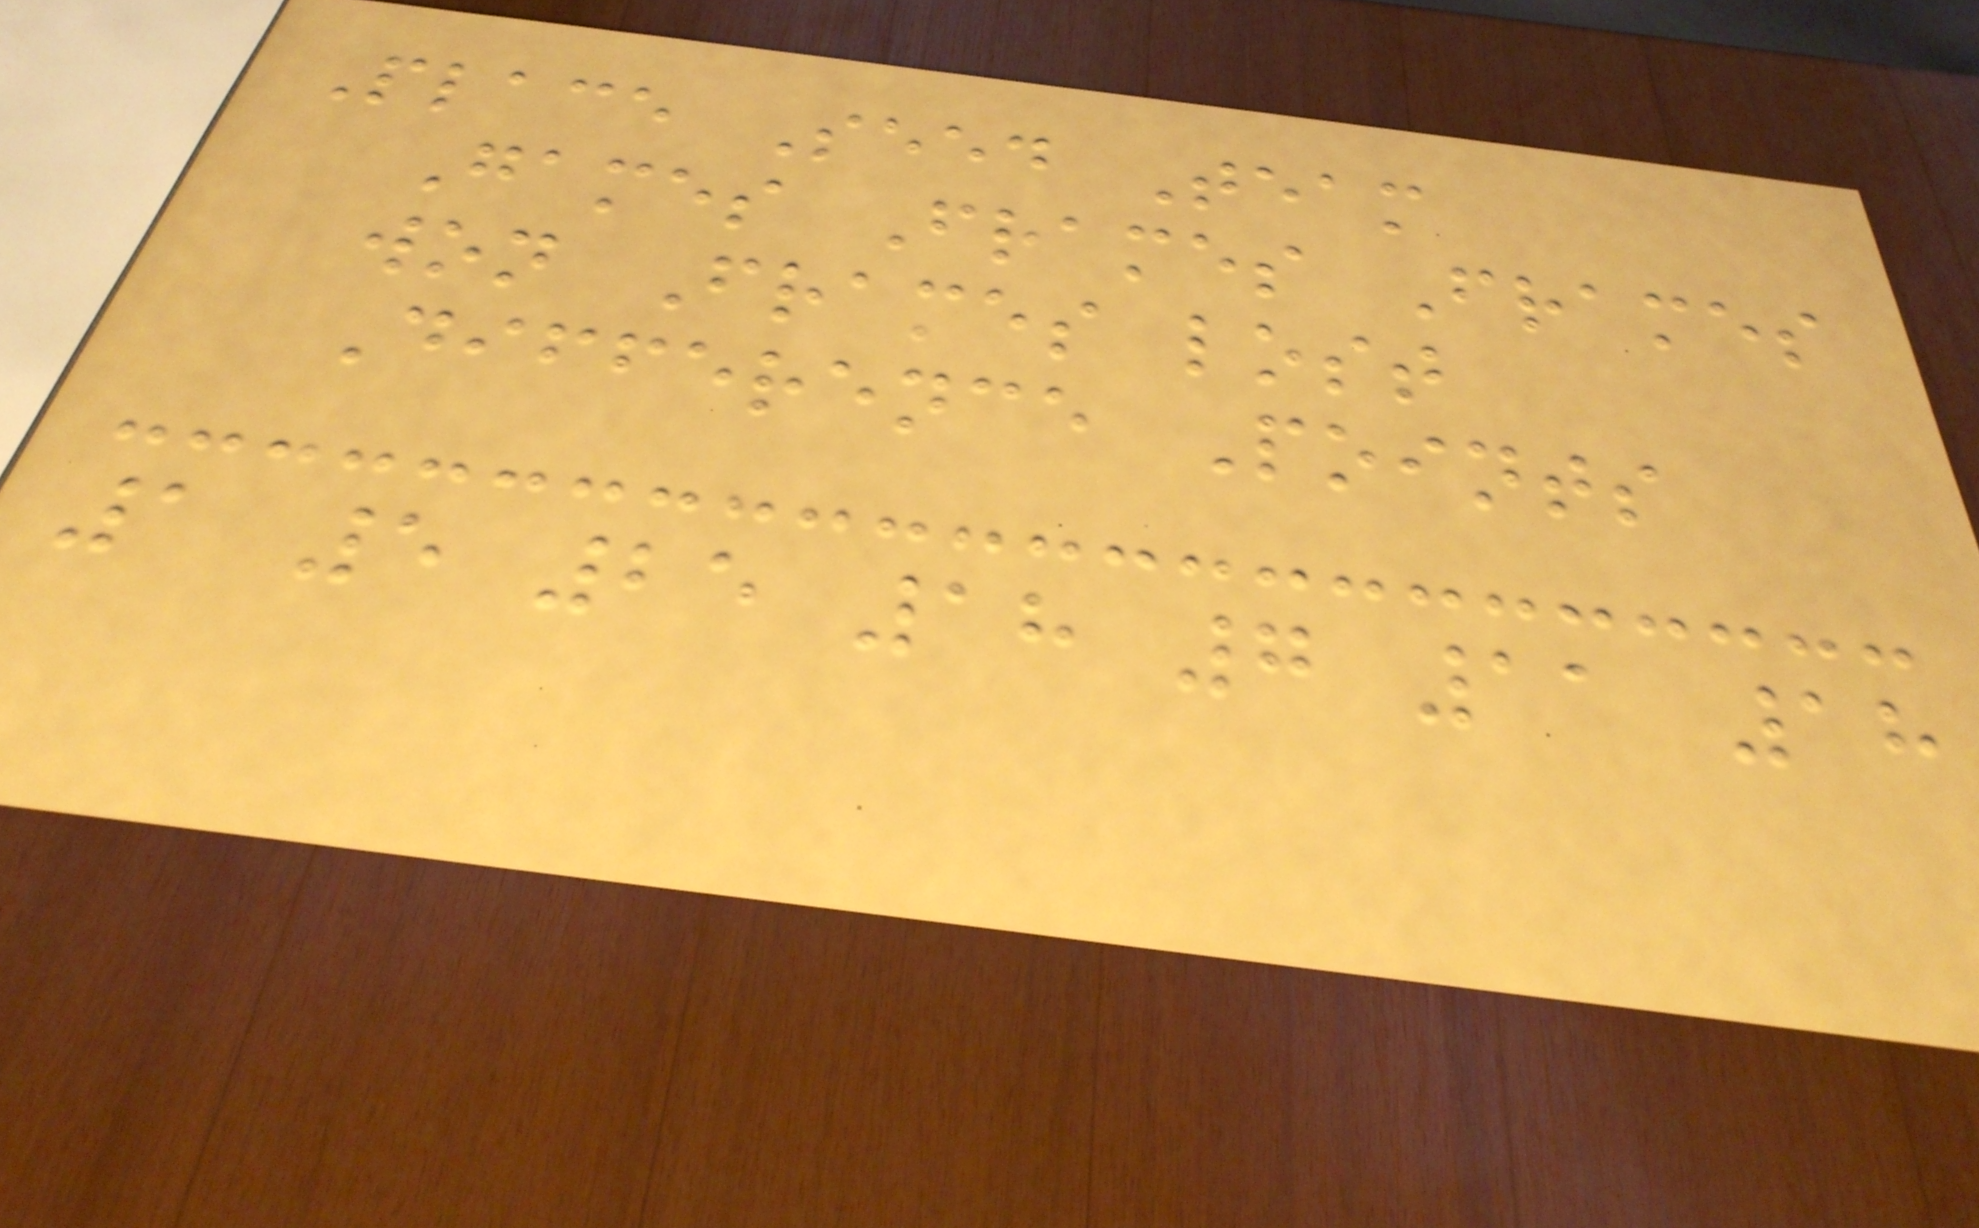Place Seed Team
Games Frames Frames
won Frames lost
Difference Points
1 5 25 18 7 11 18
